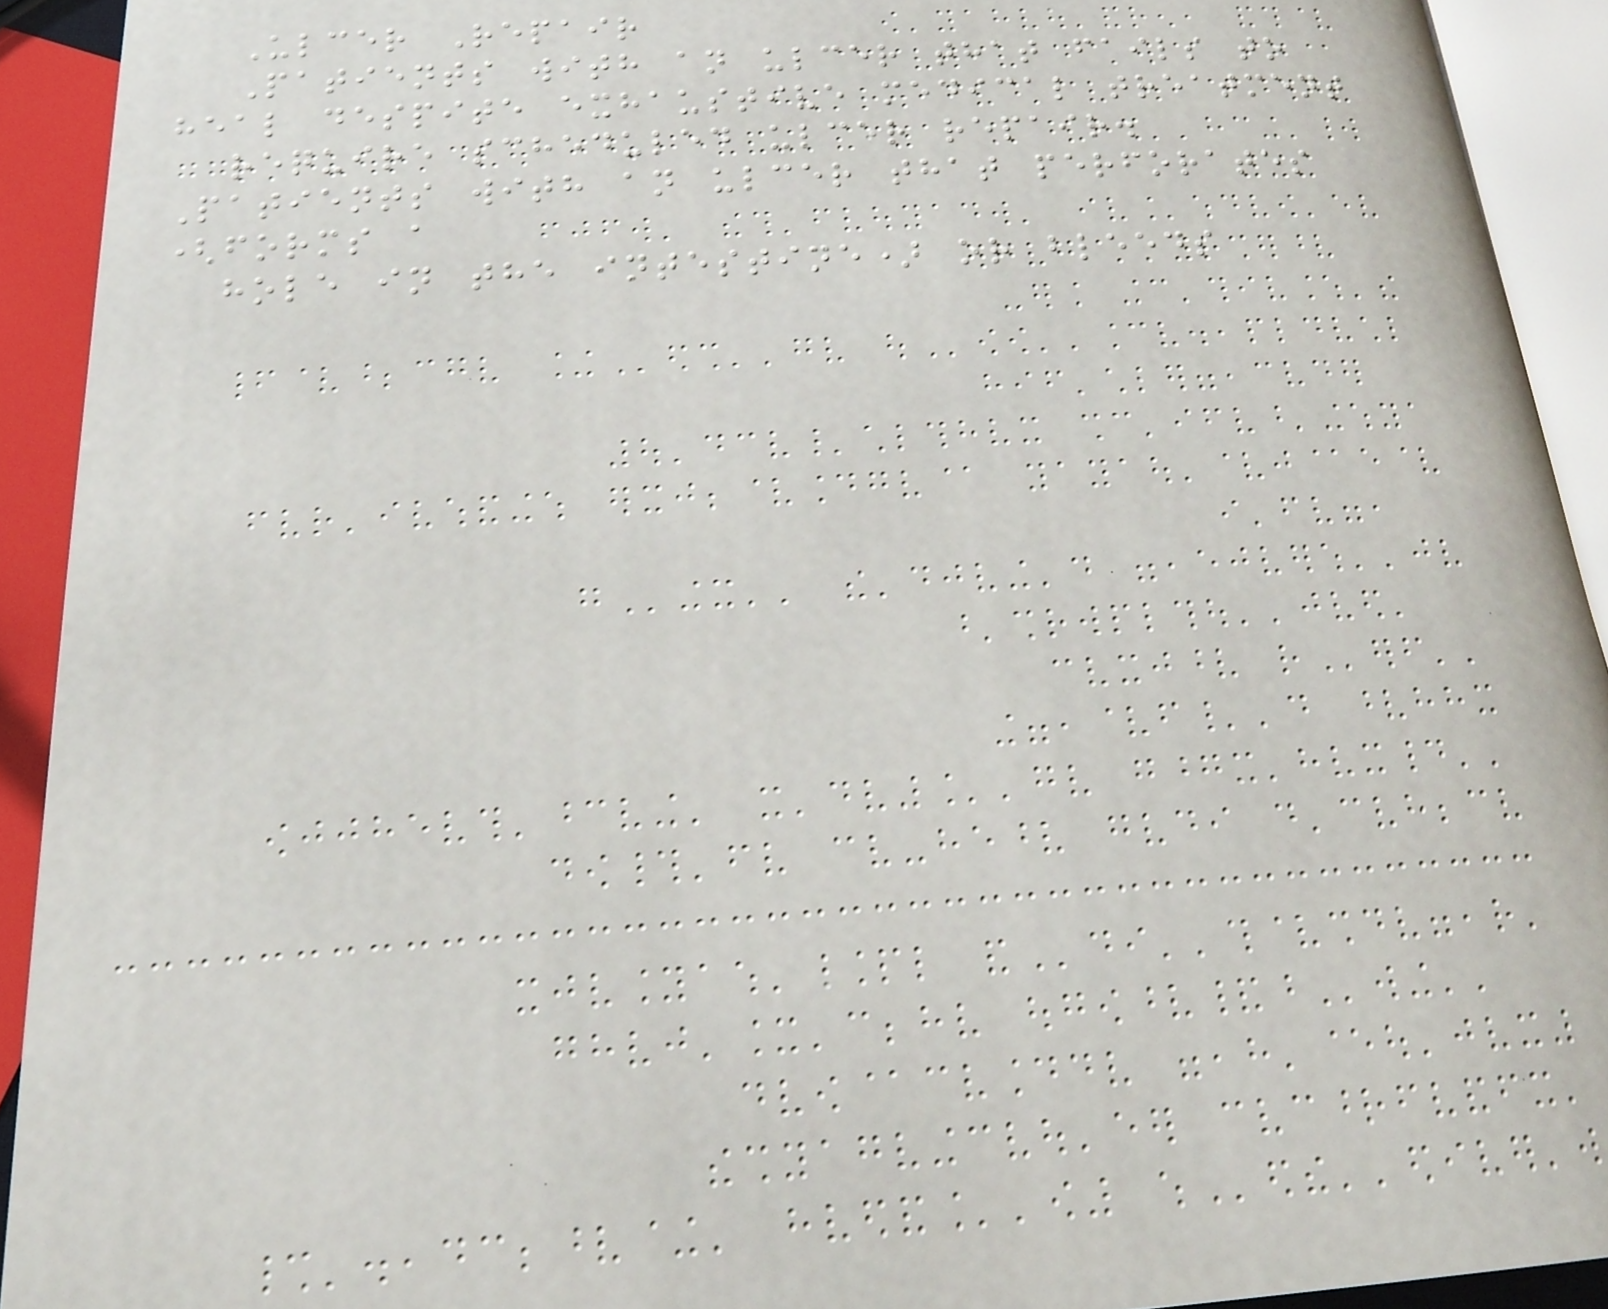Ulcer Repair
Patients with an ulcer that fails to
heal despite exhaustive medical treatment
require scheduled ulcer repair.
Patients with an ulcer that perforates
(forms a
hole in the intestine) or bleeds
